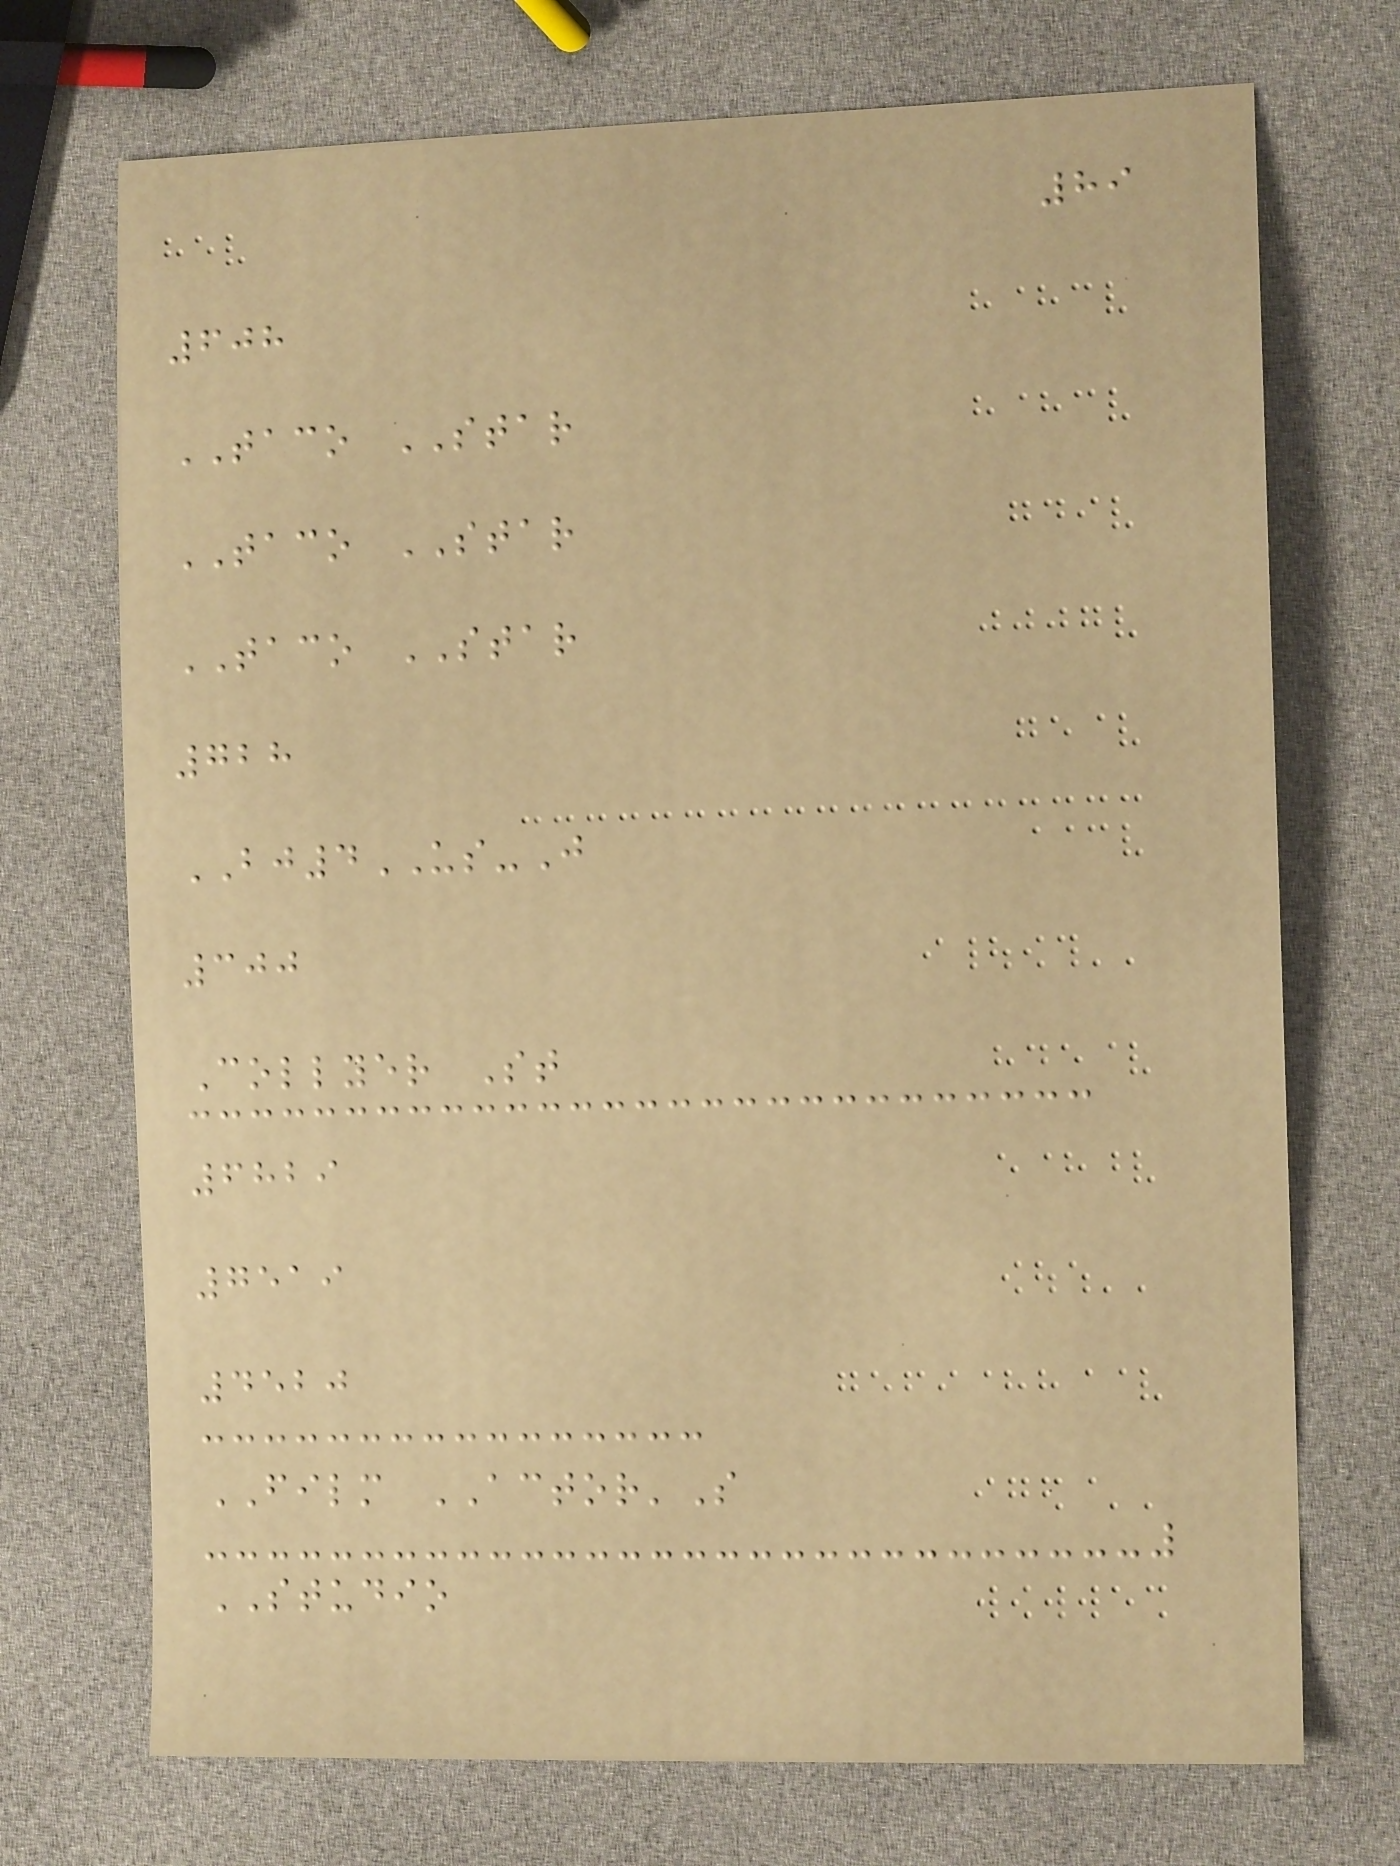89
608
TACO STAR
TACO STAR
TACO STAR
728
BJ4US-J
300
Collyer St
6829
7519
4520
FILM ACTOR'S
STUDIO
